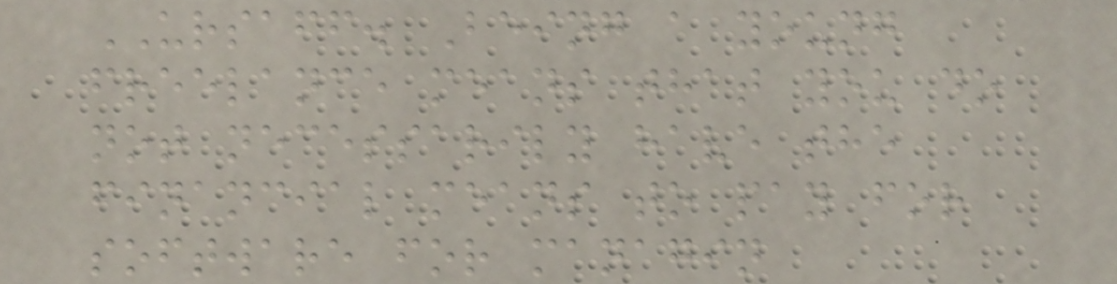URSAFF. Being a young
freelance means that you do
not necessarily have the
financial means to pay for
software for managin
